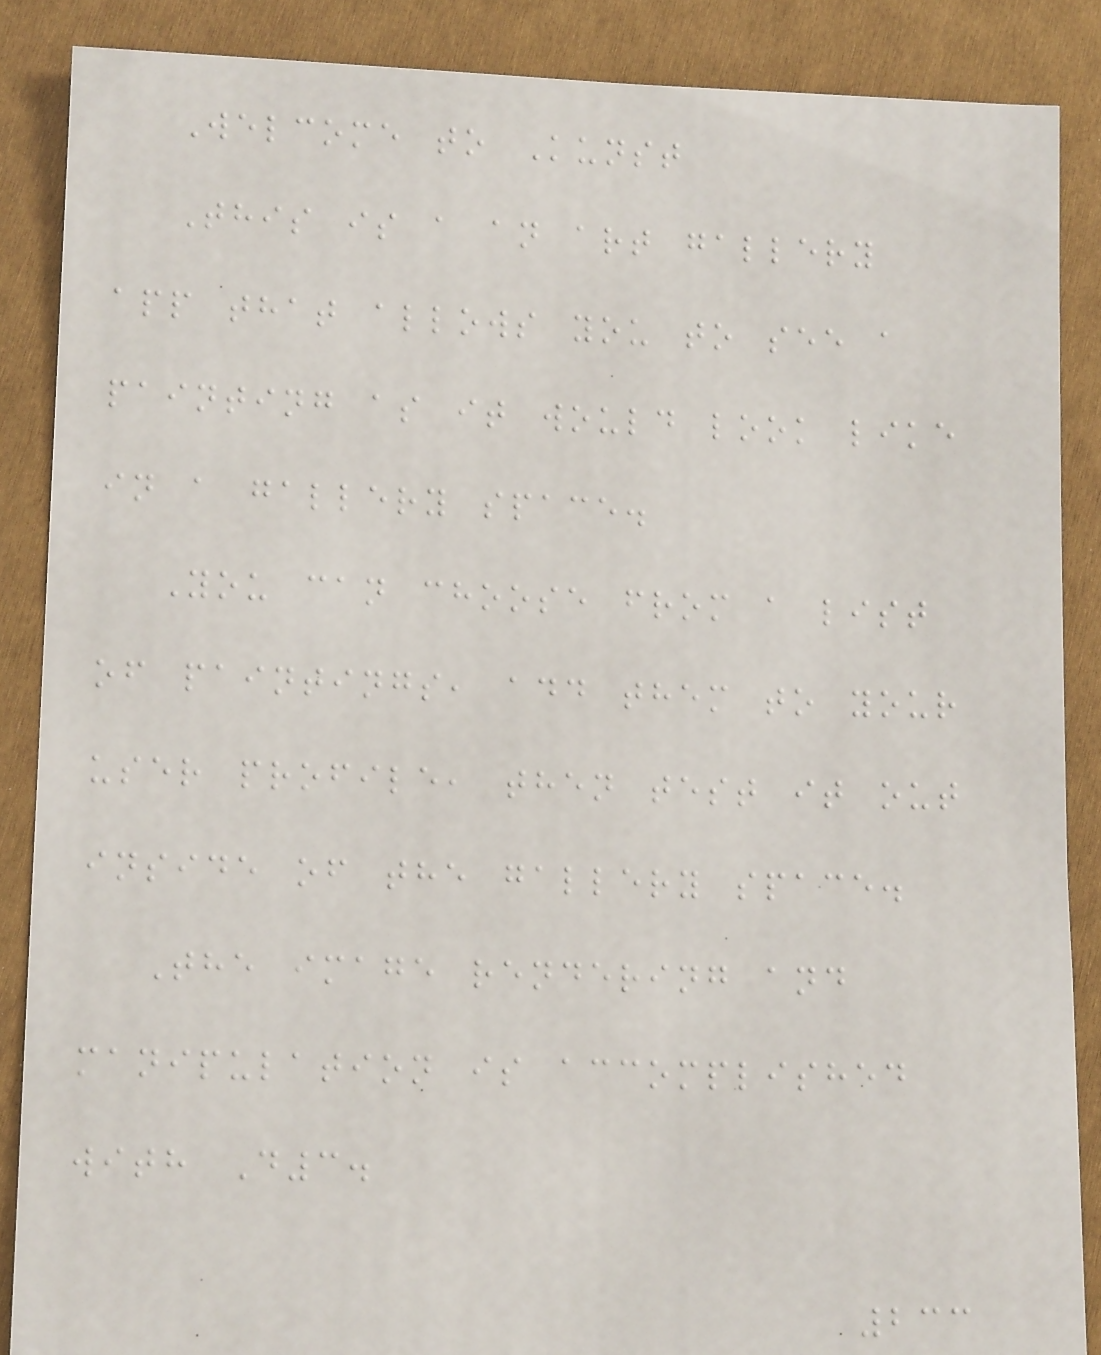Welcome to Kunst
This is a an art gallery
app that allows you to see a
painting as it would look like
in a gallery space.
You can choose from a list
of paintings, add them to your
user profile, then test it out
inside of the gallery space.
The image rendering and
manipulation is accomplished
with D3.
233
